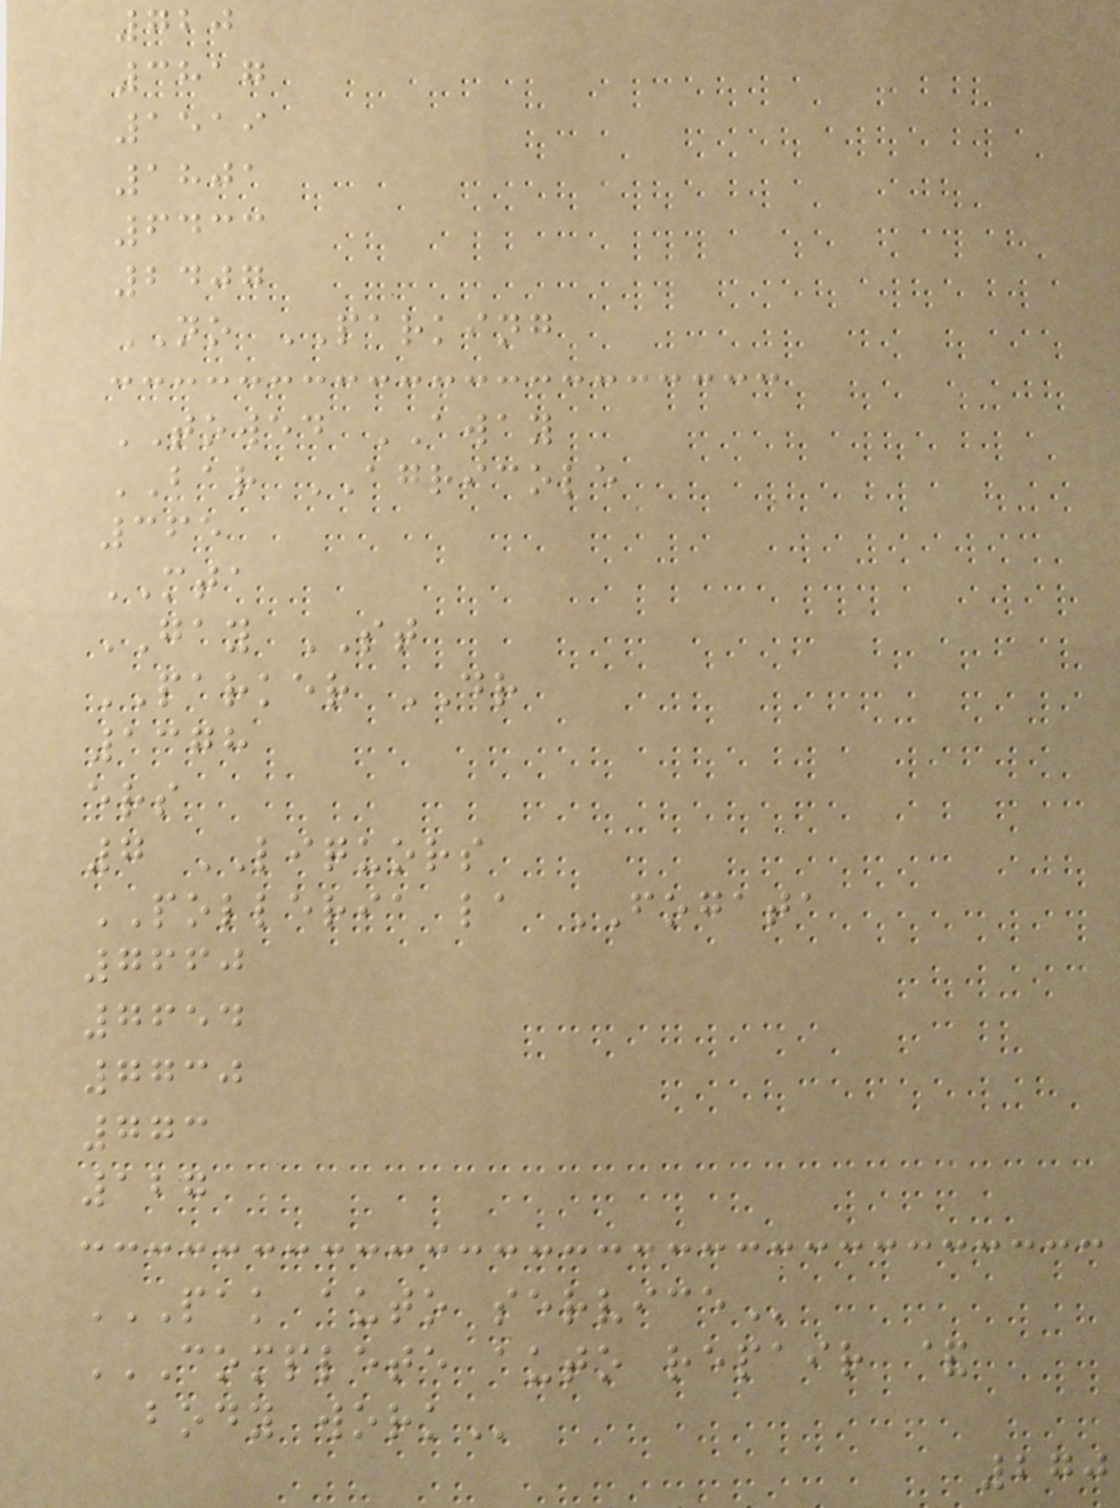720
3817
1519
1801
6433
2407
NO PARKING
TOWED AWAY
BAR AGRICOLE
365
MTA
GAY ST
PARKER DR
1378
ers
7 LIQUORS
POLLERIA la FOGATA
7660
7654
7730
773
127
PAK AUTO SERVICE
COMPLETE AUTO REPAIR &
BODY WORK
270
